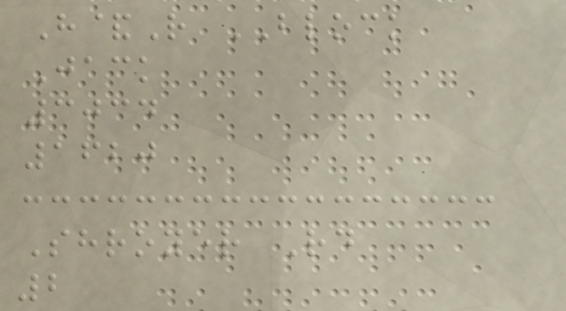H&R BLOCK
Jack
3034
1620
Shroyer Rd
2
